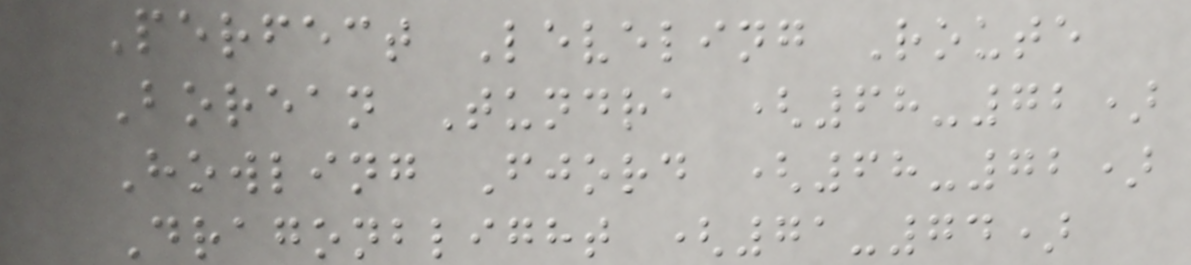Perfect Leveling Route
Borean Tundra (68-72)
Howling Fjord (68-72)
Dragonblight (71-74)
